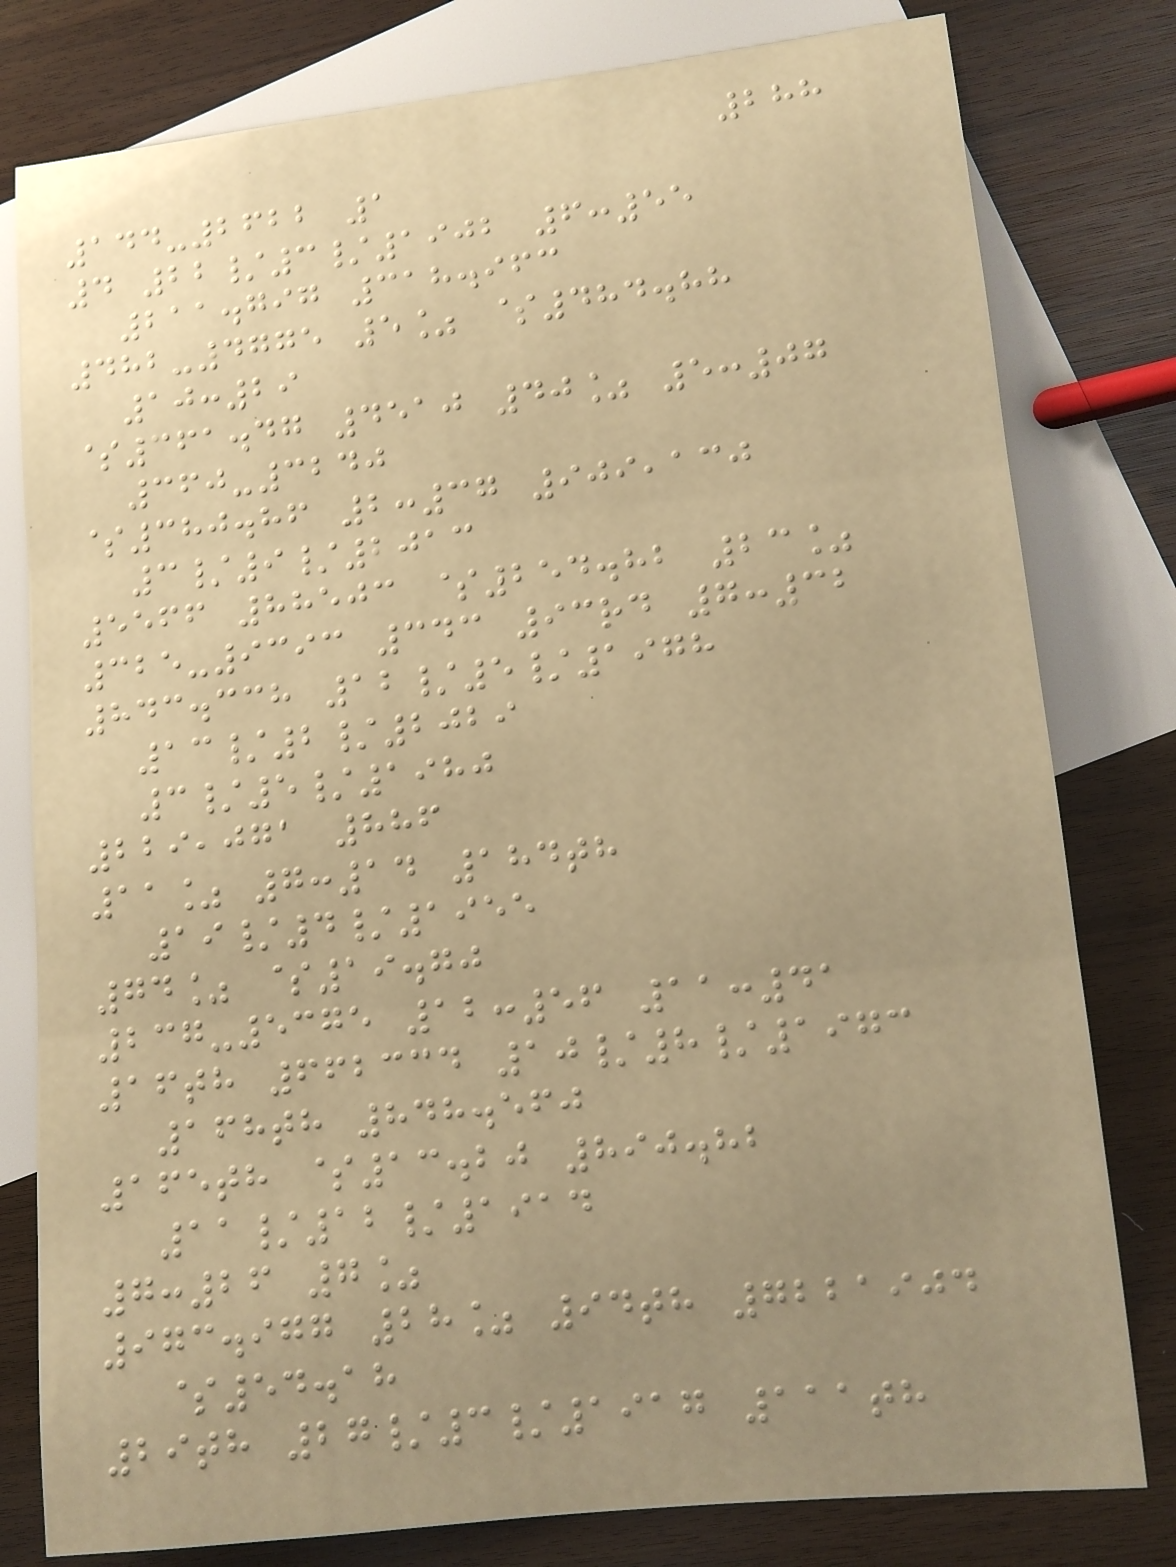288
144-2622 1
4 22/3/1902 6:55
211.797 318.963
482-4775 5% $484.88
10:29
$361.47 4510 40% 5:07
360-3240
$380.86 2:37 909,130
3/9/2013
5566 88503 $254.82 23%
325-9393 343 93rd 7:32
843.338 12/5/1978
13/2/2029
3/5/1980
229,071 886
11% 7:14 184th
19/4/1955
74% $19.70
237-5375 12:56 11:41
16th 662334 10/8/1973
168th 848.560
165th $13.20 890.82
11/12/1914
7:26 7%
973.977 28% 94th 7221904
$54.18
29th 27/3/1917 111th
